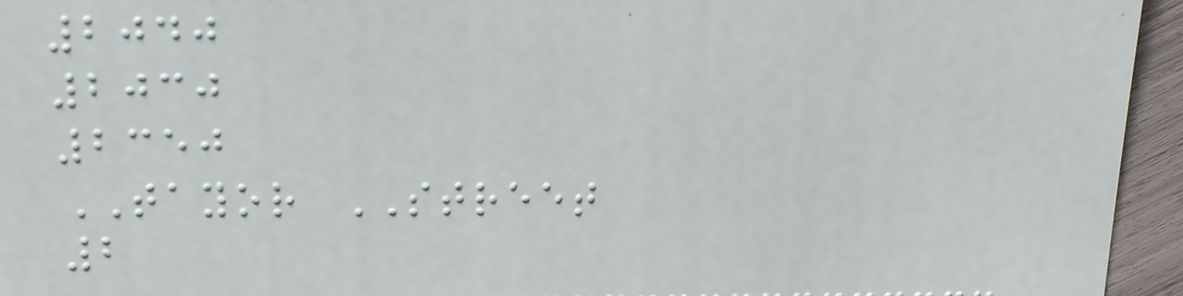2040
2030
2350
TAYOR STREET
2
